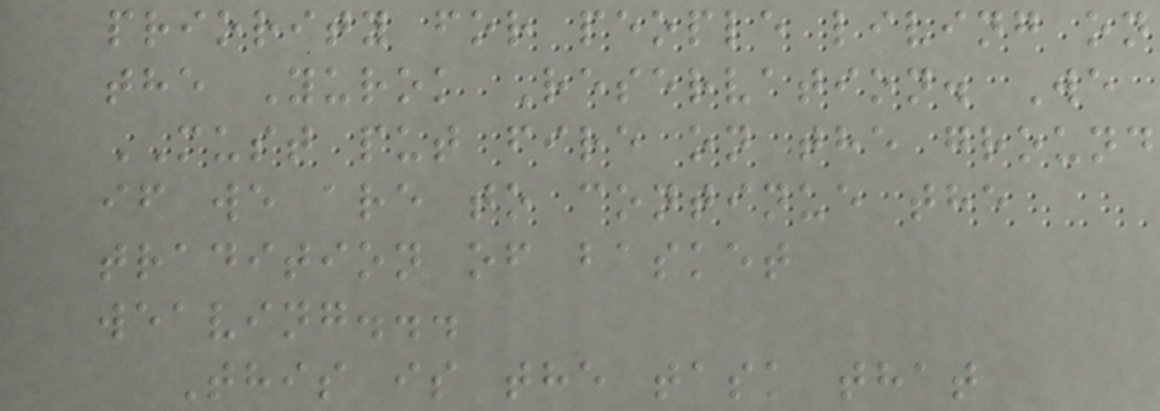priority for people living on
the Yurok Reservation. We
MUST put fire on the ground
if we are to continue the
tradition of basket
weaving...
This is the task that
